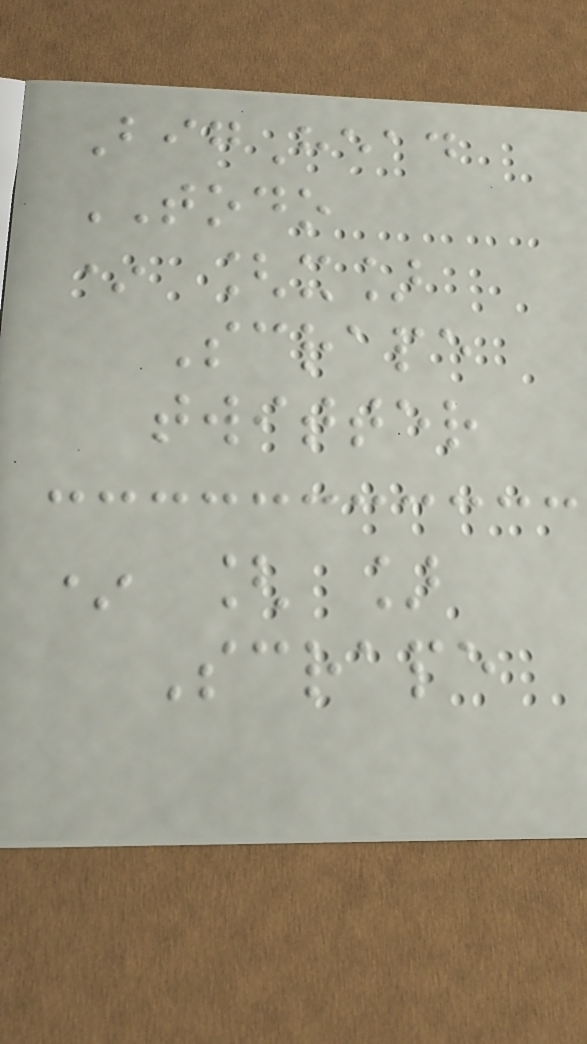BigHead
TODO
* [x]
Scrape
twitter
* [ ]
Scrape
